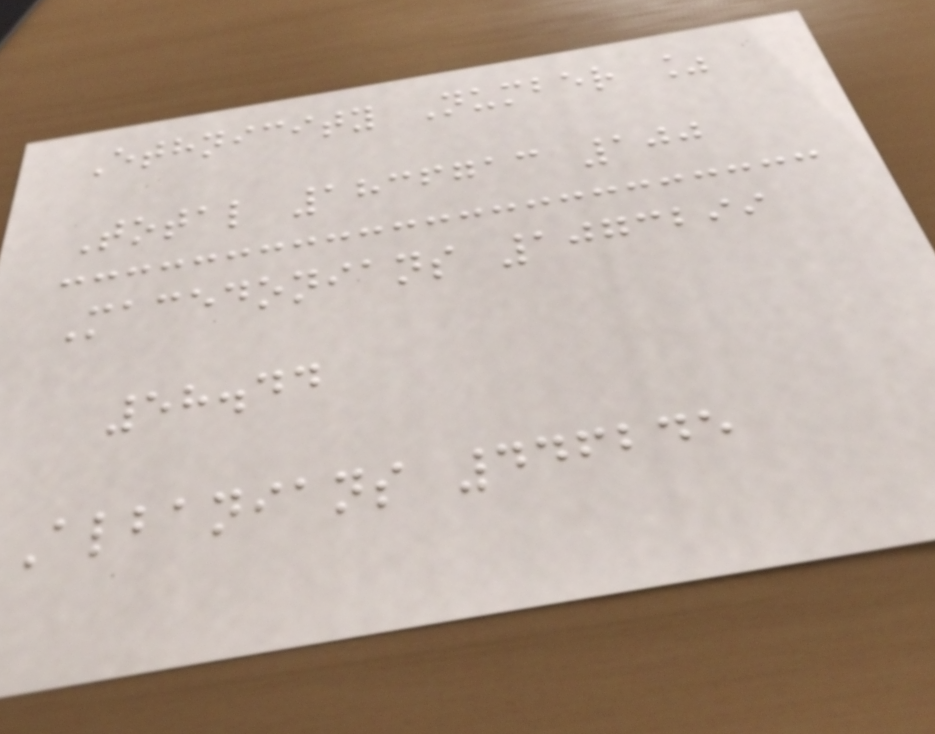Ethnicity Number %
Total 1836713 100
Macedonians 1073299
58.44
Albanians 446245
